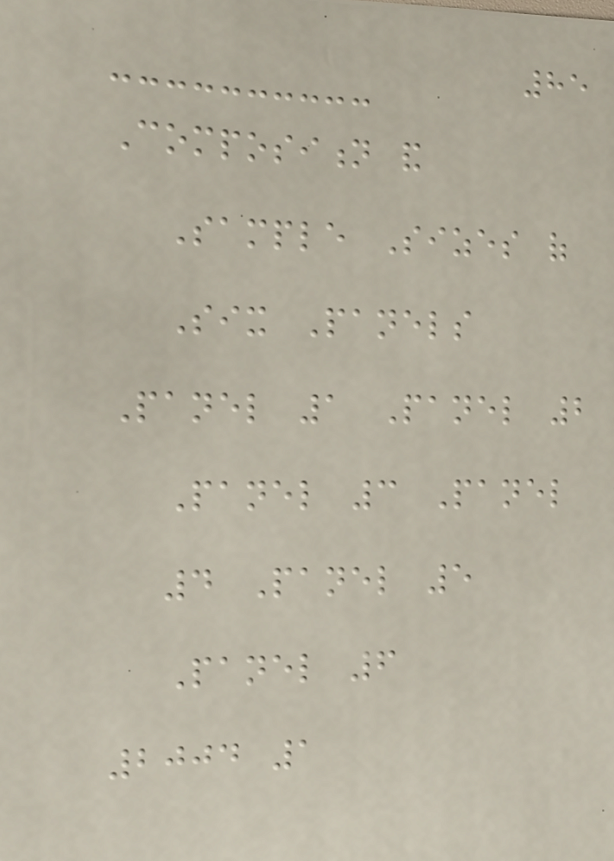85
Composition and
Sample Sizes of
Six Panels
Panel 1 Panel 2
Panel 3 Panel
4 Panel 5
Panel 6
2004 1
